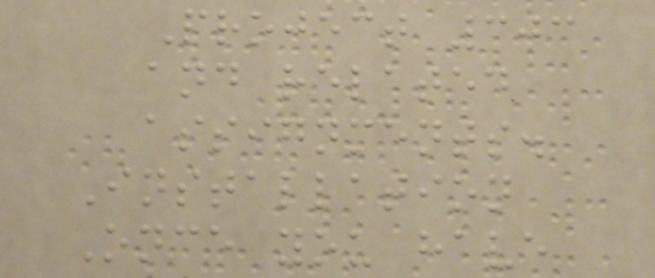Project 303
and related
assignments.
Installation
Once you have
